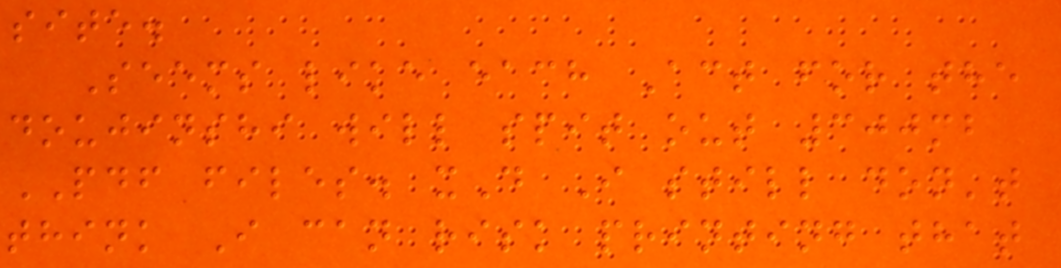site.
Seems like each Act for the
doujinshi will spit out 300mb
PDF files. xD I still don't
think I can risk printing that
